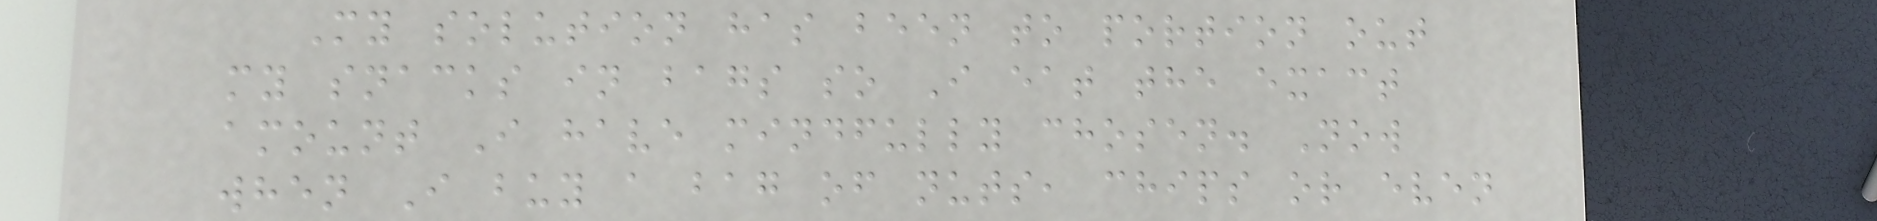My solution has been to portion out
my snacks in bags so I eat the exact
amount I have mindfully chosen. Now
when I buy a bag of nuts, chips or even
